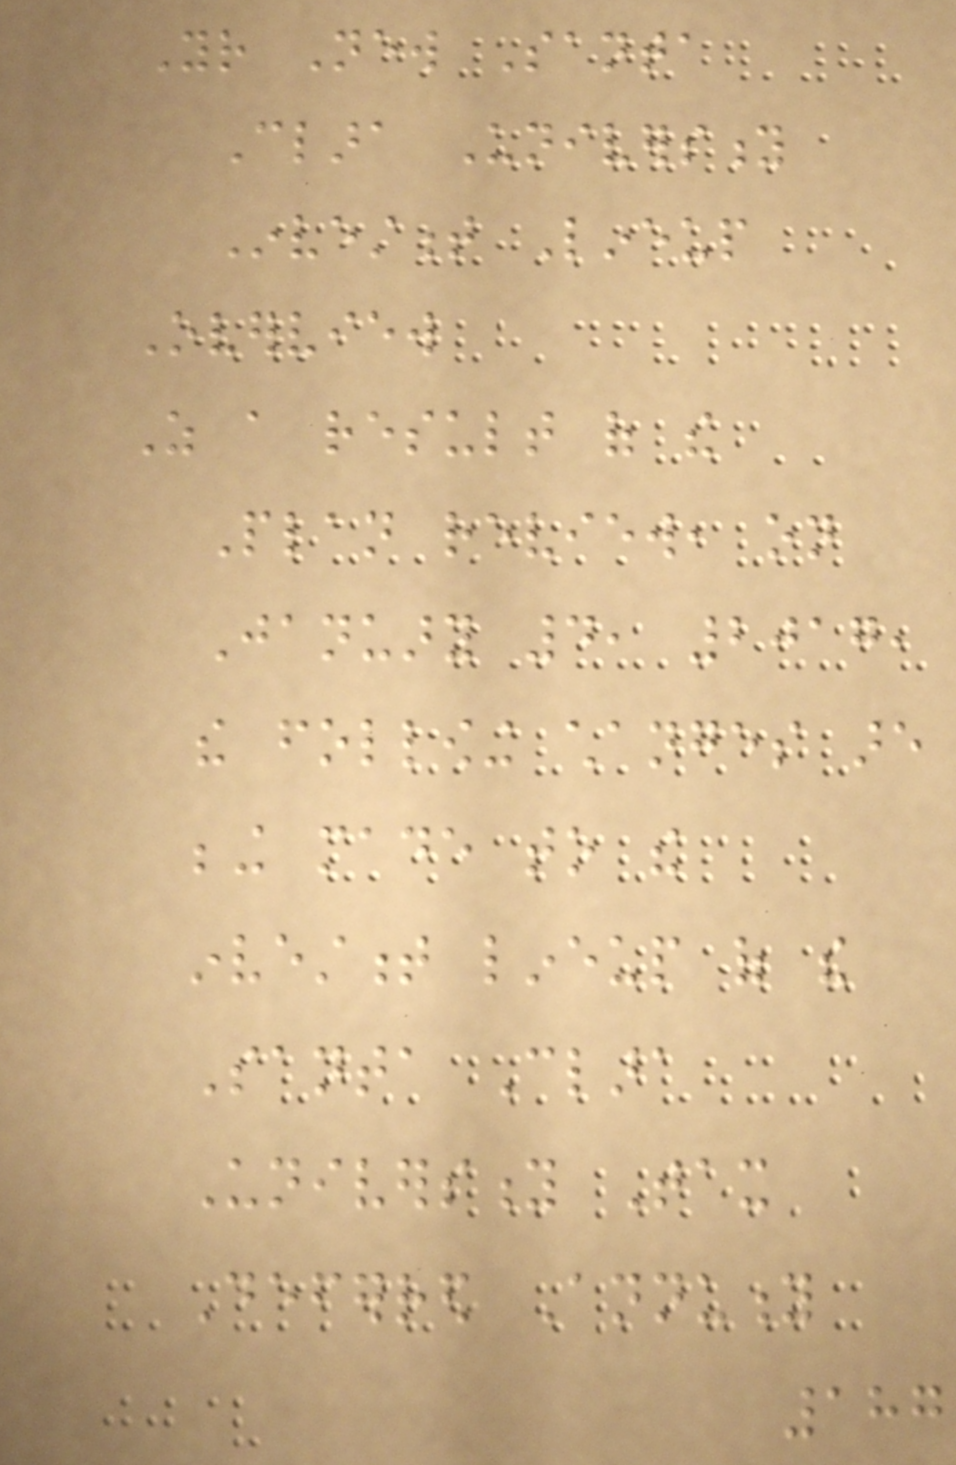Your New Santa
Clara University
Investment Lineup
Overview
As a result of the
Plan review, on
January 4, 2017,
the following changes are
being made to the
investment lineup of the
Santa Clara
University Tax
Deferred Annuity
187
